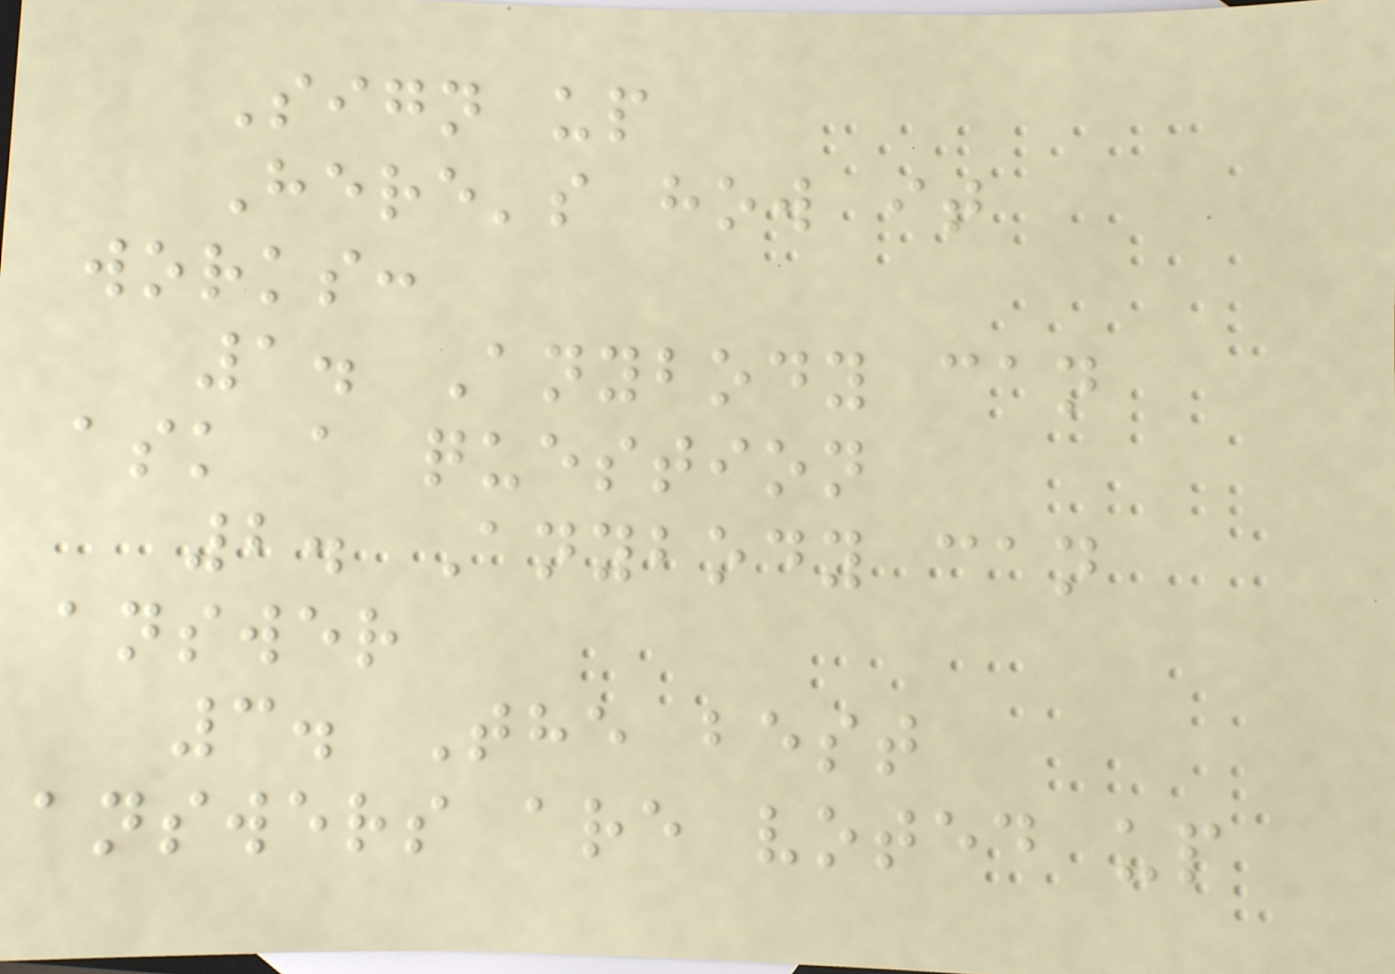Sign up
Here's how it
works:
1. Anybody can
ask a question
2. Anybody can
answer
3. The best
answers are voted up
